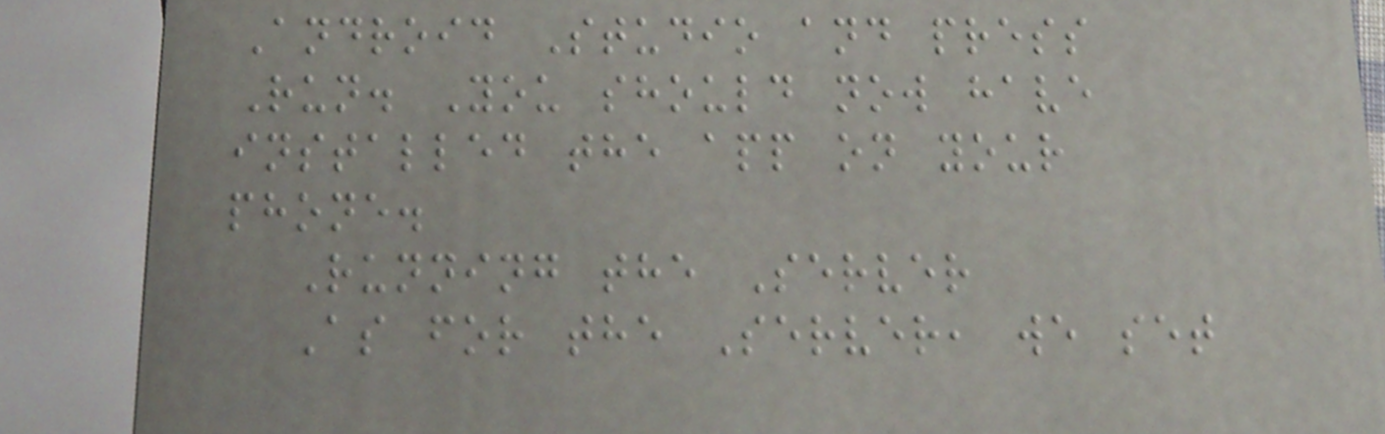Android Studio and press
Run. You should now have
installed the app on your
phone.
Running the Server
As for the Server, we set
